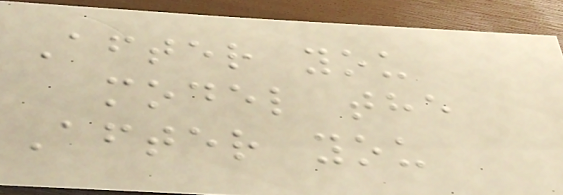After you
model the
After you
